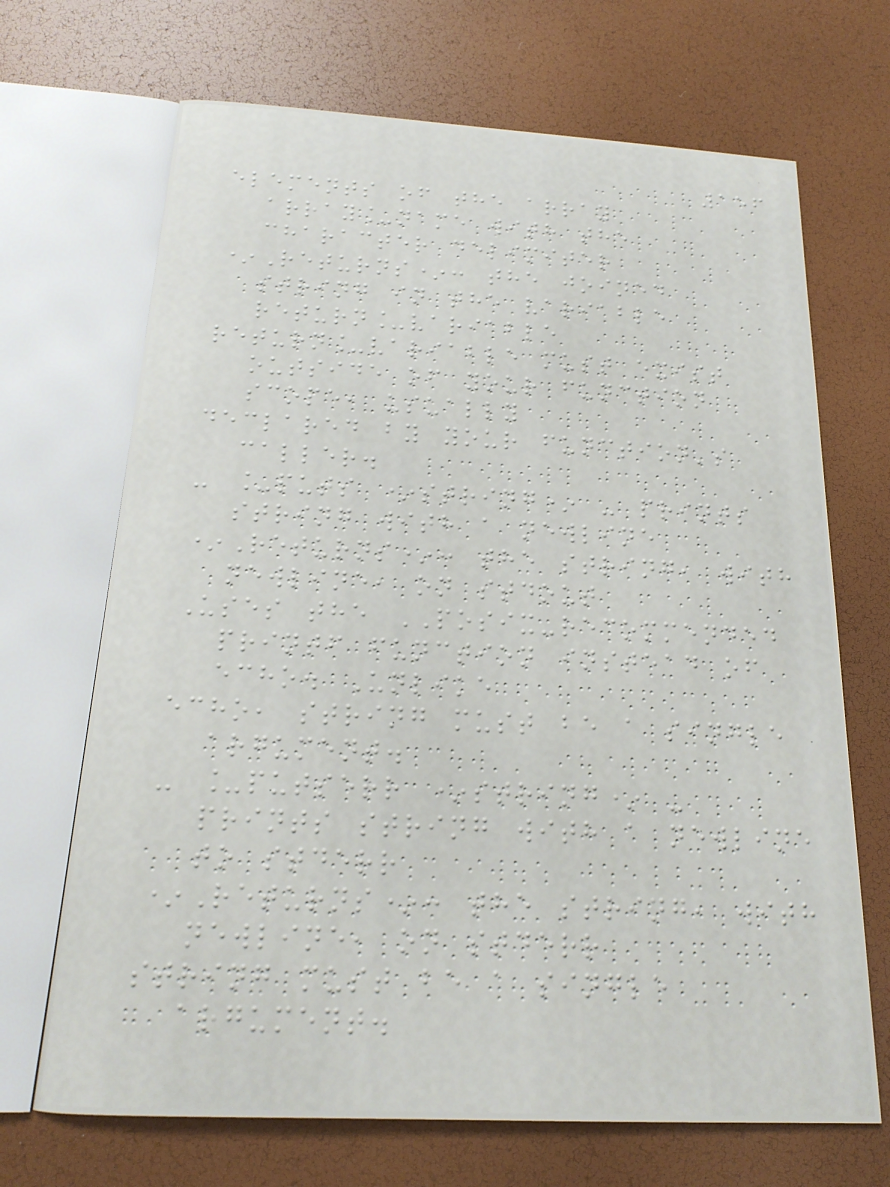156
elements of the array
array_name with the
character delimiter
*Returns*: the joined
string in the variable
return_variable
return_variable must exist
outside of your function
scope, usually
declared by your function's
caller.
- _puts *string* - prints
string with a newline
*Returns*: the string, with
newline, on stdout
Uses the POSIX-recommended
printf function instead of
echo. Unlike
echo, string must be a single
argument.
- _putserr *string* -
prints string with a newline
to stderr
*Returns*: the string, with
newline, on stderr
string must be a single
argument.
